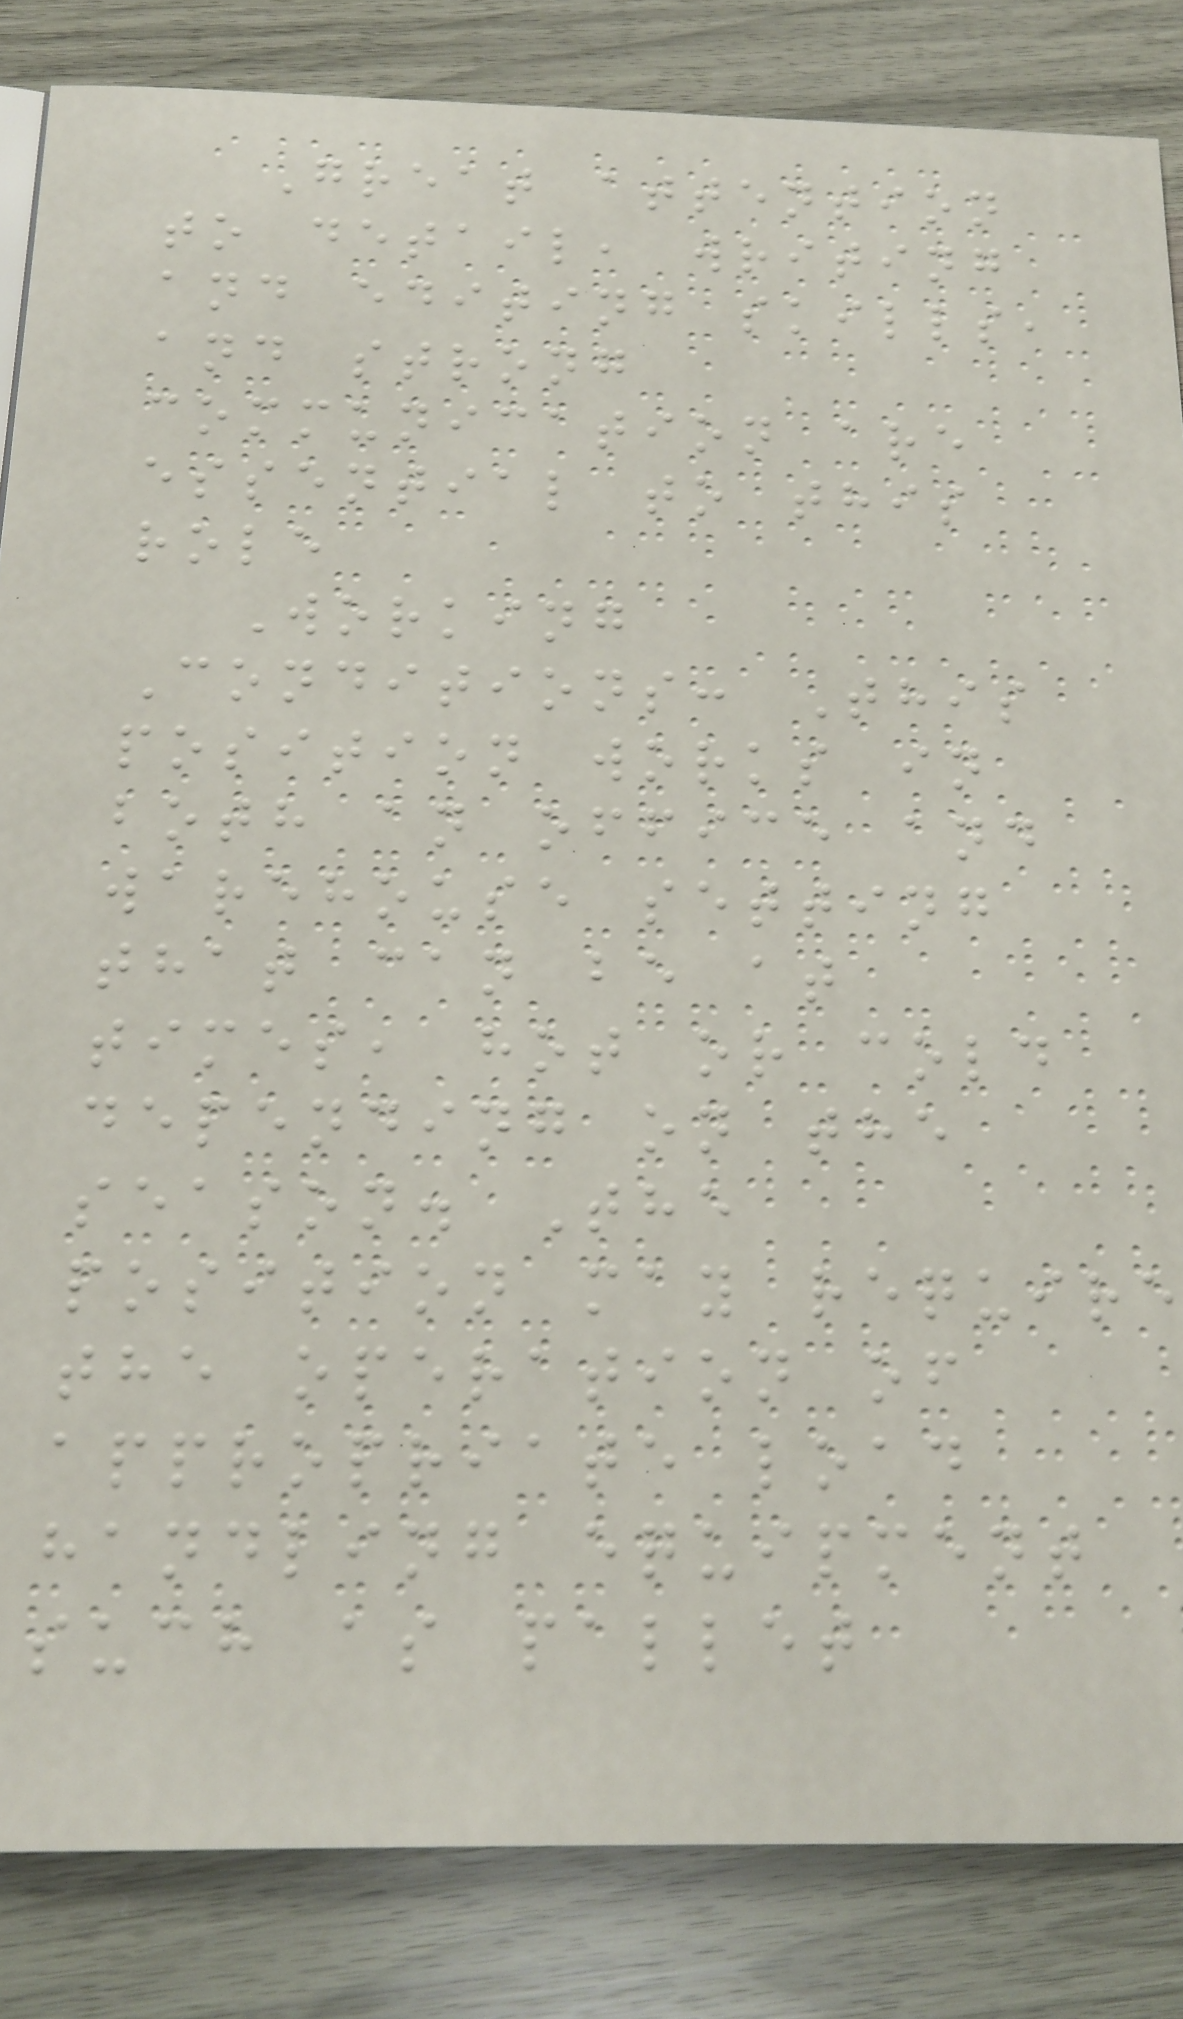Great attention
to detail, writing
and editing skills,
and strong
communication are
essential to this
role
Working
Conditions: This
position works in
both an office and
warehouse setting
that can be at
times, hot or cold
depending on the
season. The
position may require
the operation of
appropriate load
handling equipment
such as pallet
